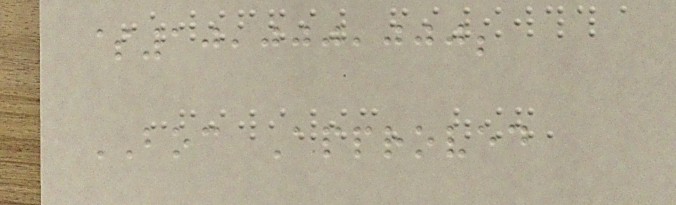$10,000,000;
BOC Approved
